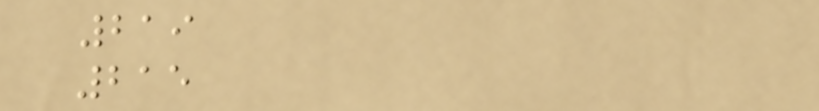219
215
